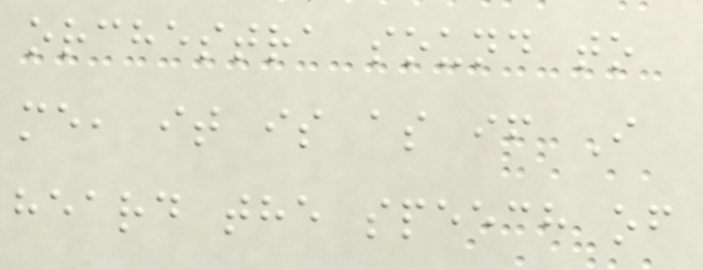orchestra sound to
me, it is as if I
heard the speech of
